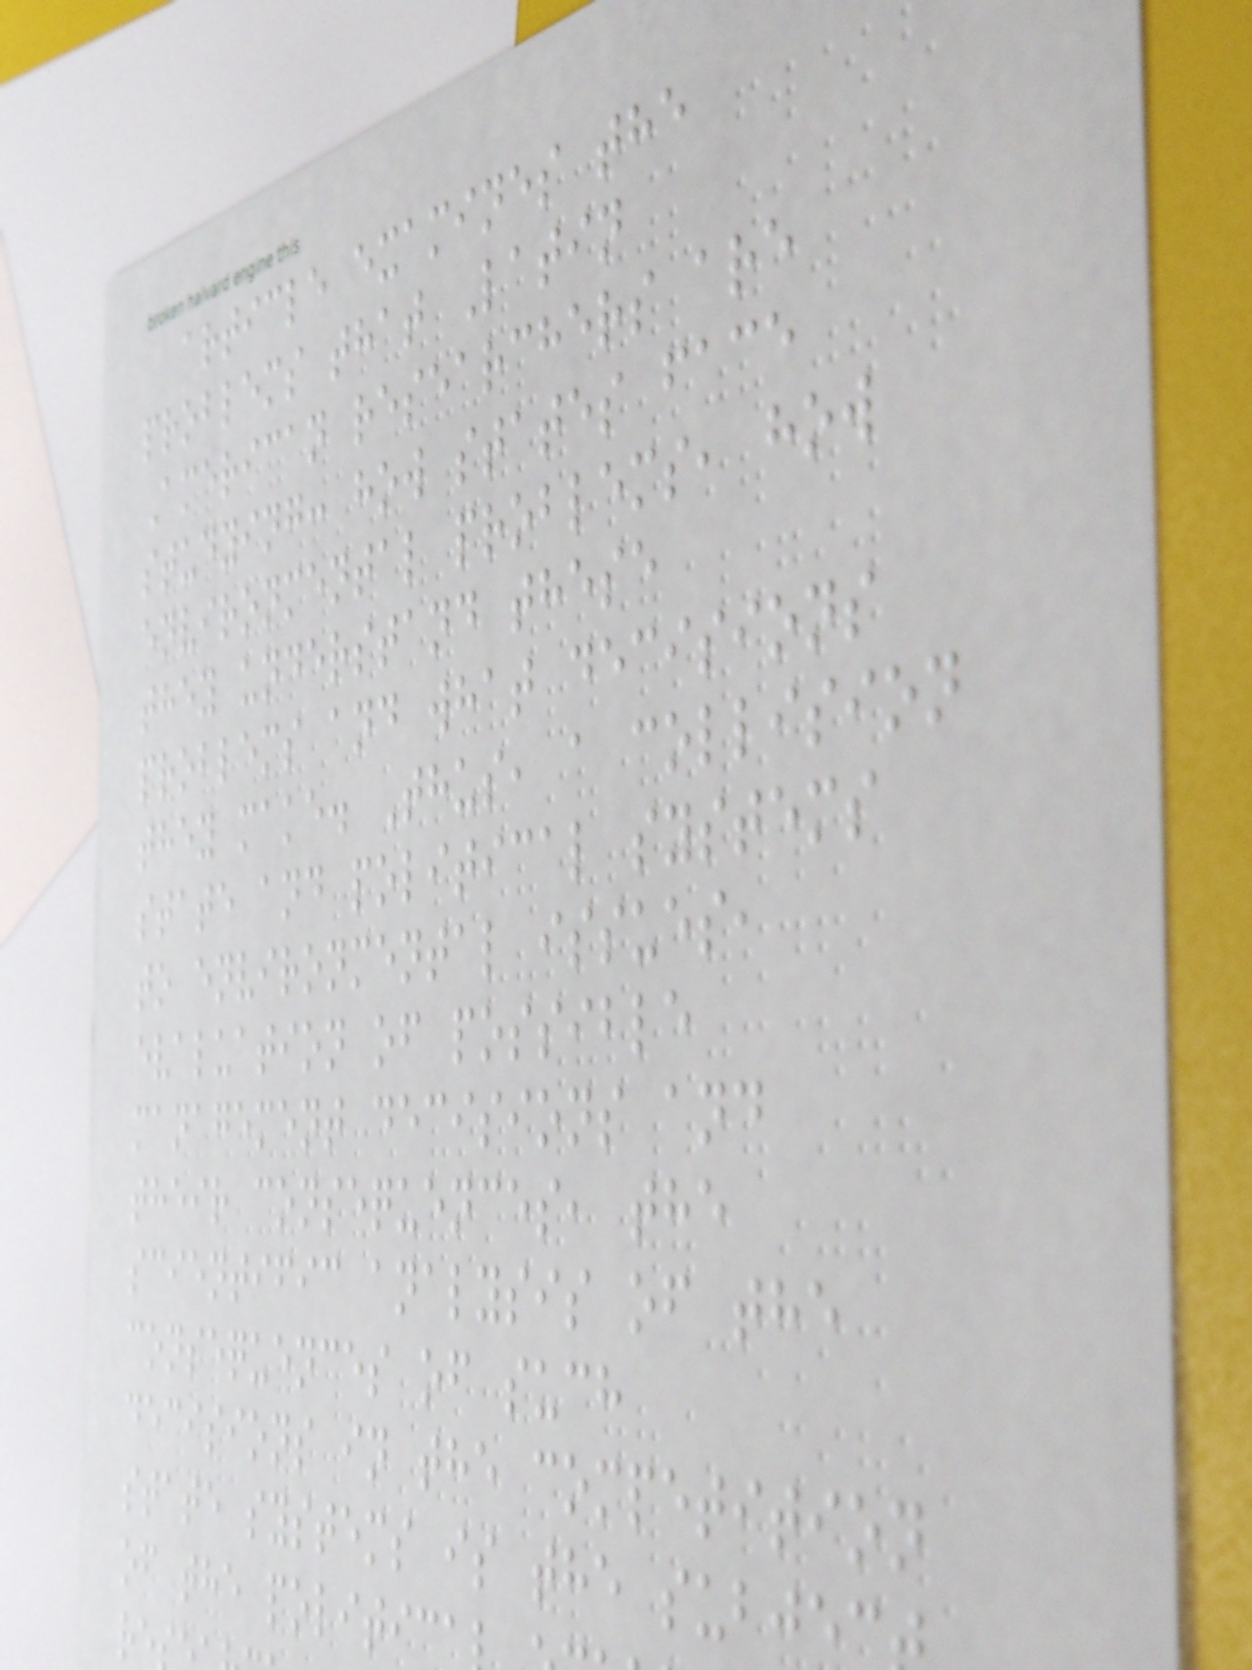article examines the
problems that Latin
American researchers are
studying: how states face
environmental problems, how
they understand these
problems and what decisions
they make. Thus, a collision
state and political systems
to environmental issues,
evaluation of possible
management decisions and
their consequences, the
scientific analysis of the
consequences of such
decisions in the competition
state systems is the subje
of the politic
